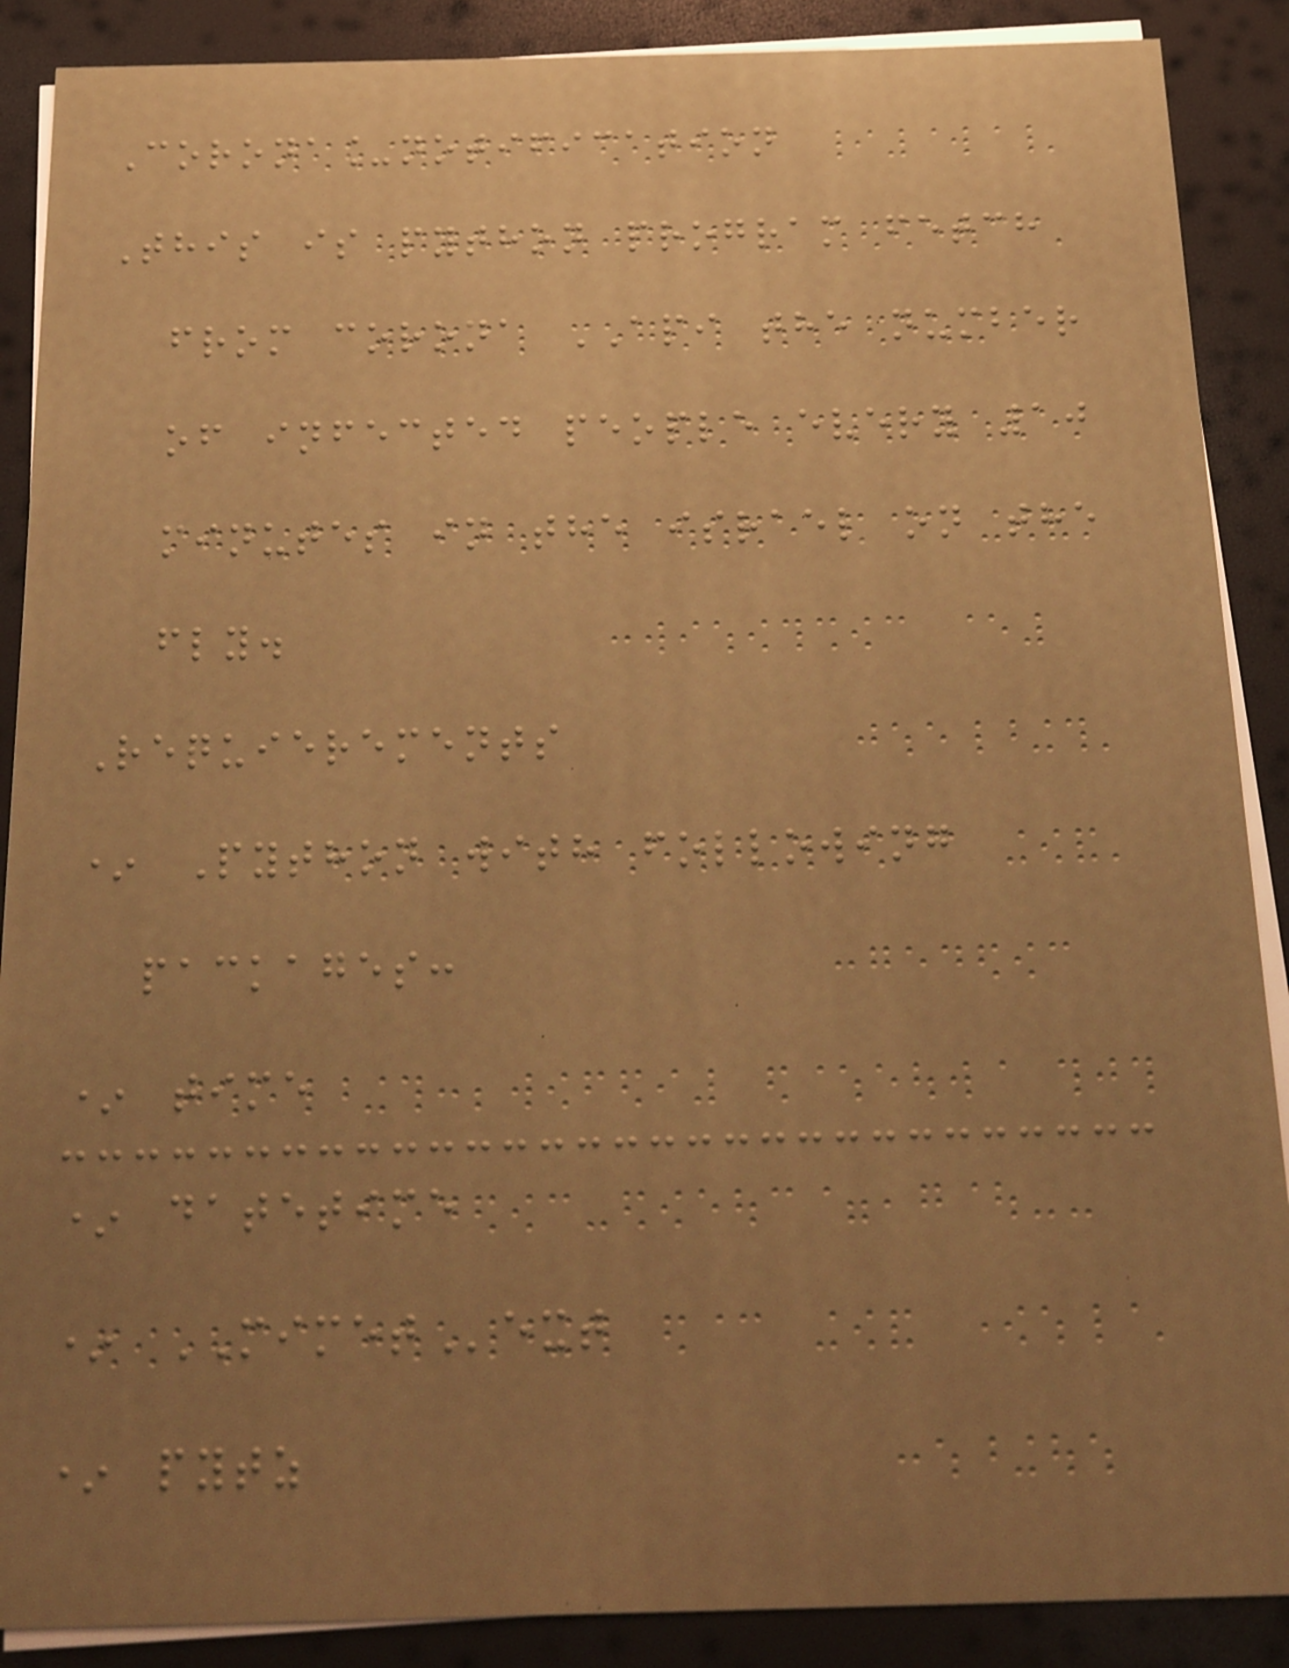Corona_notification
This is python program fetch
from corona API the number
of infected people every 10
minutes in the israel on the
fly.
Requierements
* Python with following
packages:
* time
* datetime
* MIMEText
* pytz
